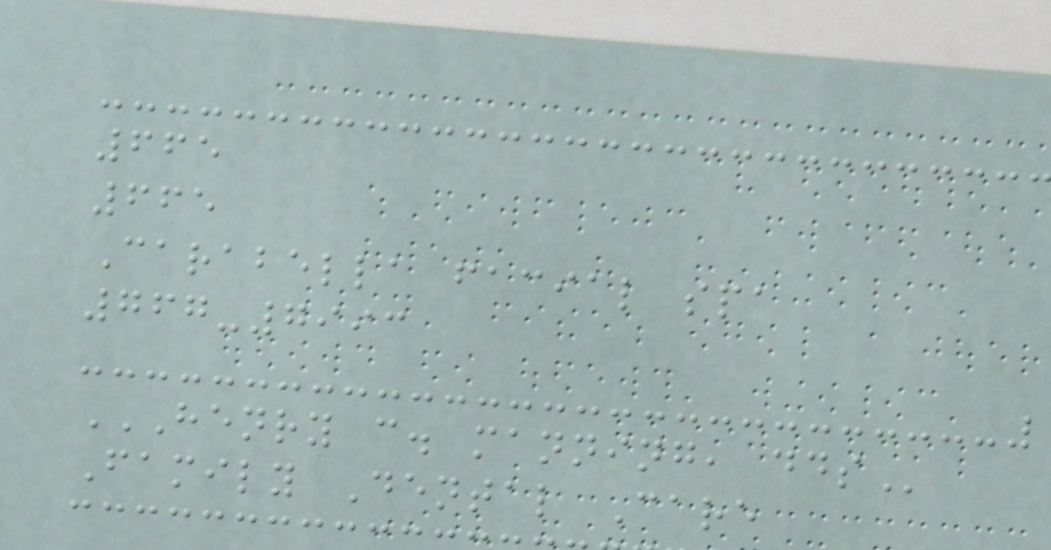665
665
Carabella facial spa
767-7993
HENRY C. MANNING, DDS
Family Dental Care
